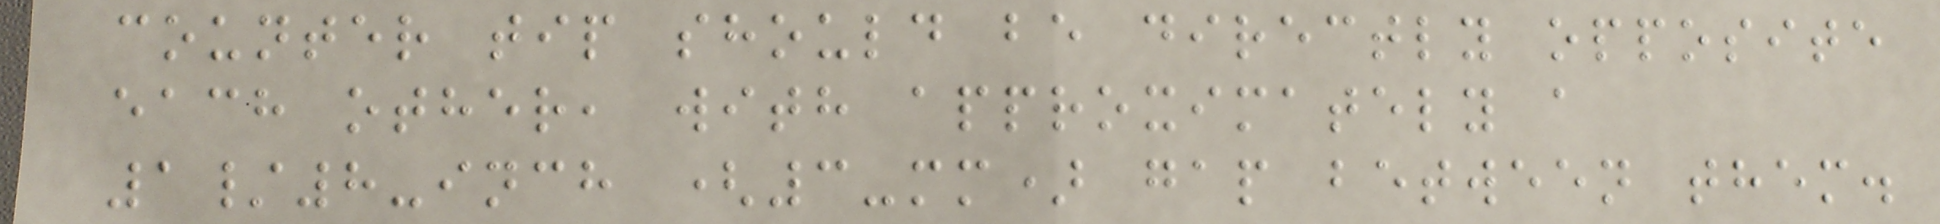counter tip should be directly opposite
each other, with approximately a
1/8-inch (3-mm) gap between them.
